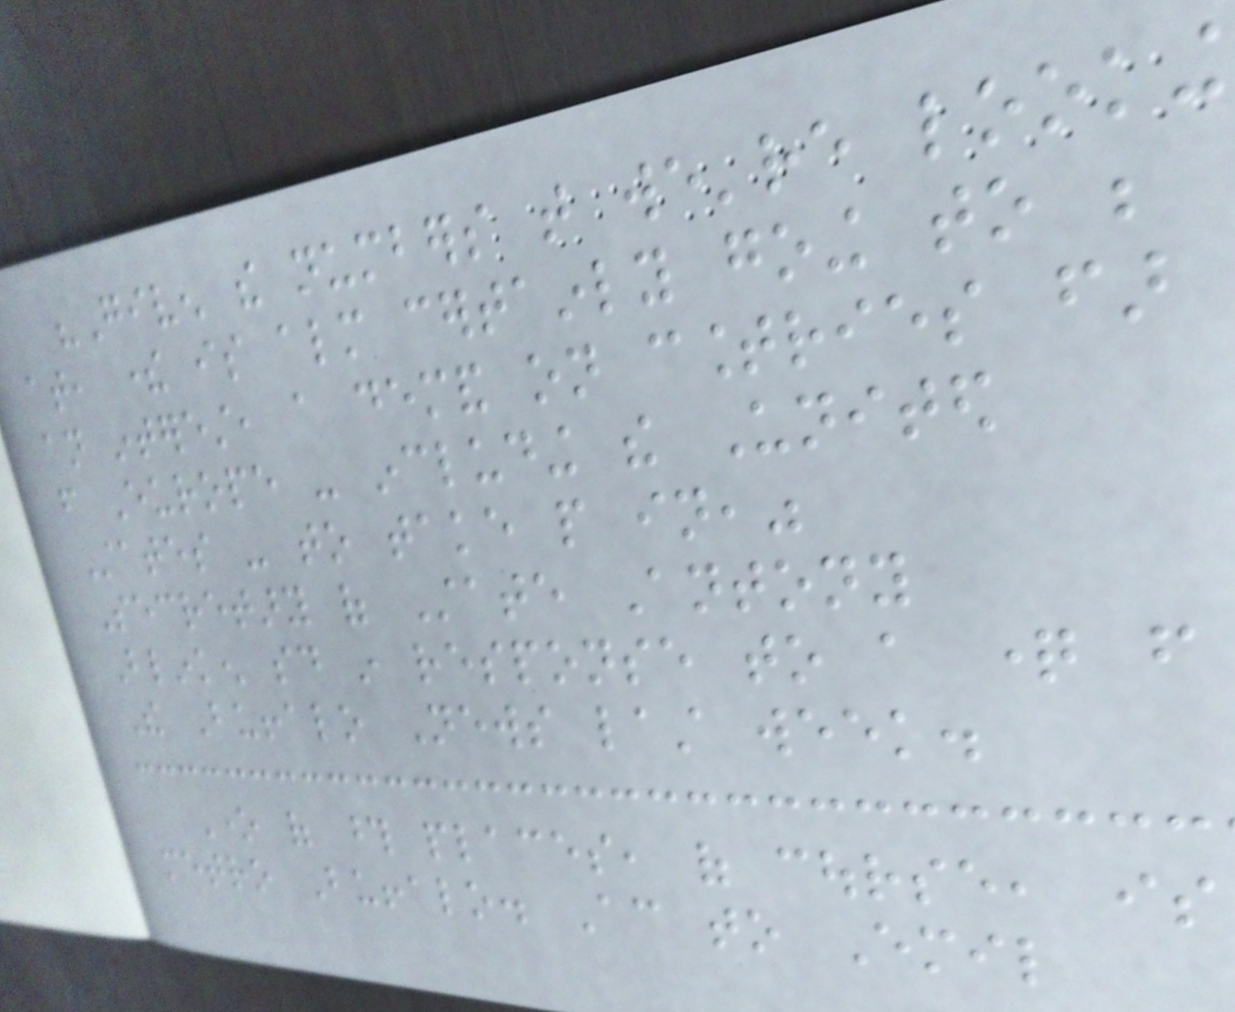"Given the numbers that we're looking
at, there is almost certainly going to be
an interest, a demand on countries far
from Europe - including the United
States - to take people in,"
Secretary of State Antony
Blinken said in response to a question from
The Buffalo News last week.
One of those places, of course, is
metro Buffalo. According to Emil
